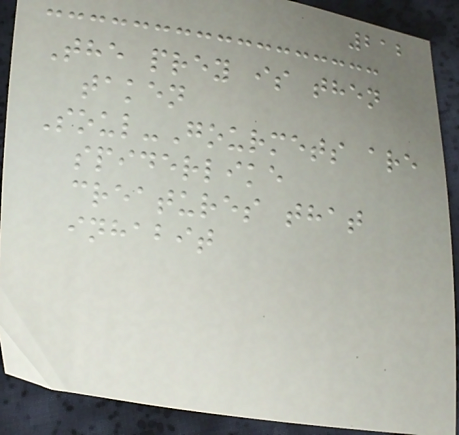212
The prey is then
taken
Soul-Gourmets are
spiderlike
creatures that
inhabit
